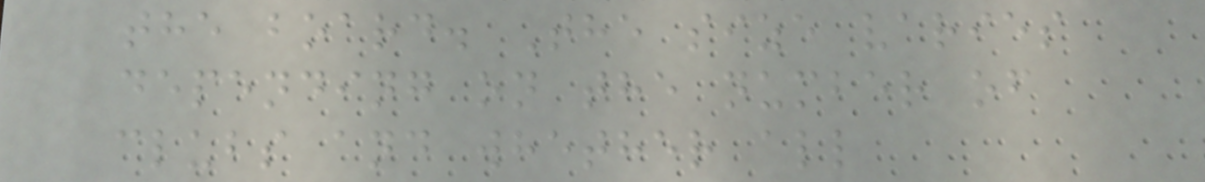the board. The size varies
depending on the number of
clubs and whether all
